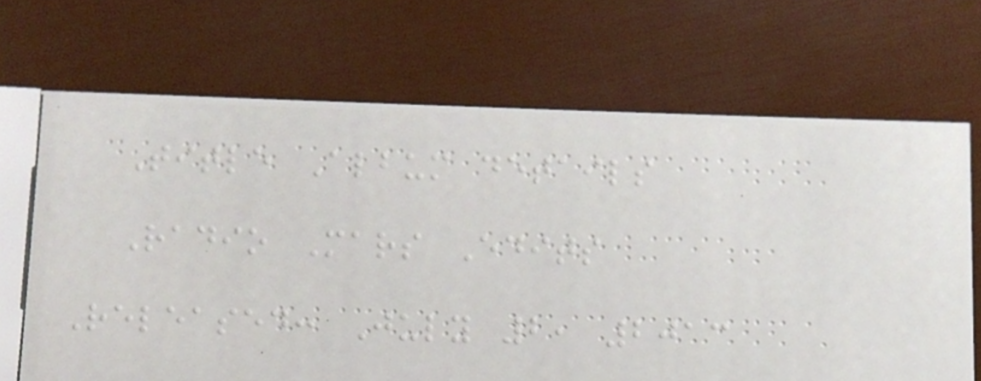Title Album details
Radio Mars Edits
Released: July 2, 2013
